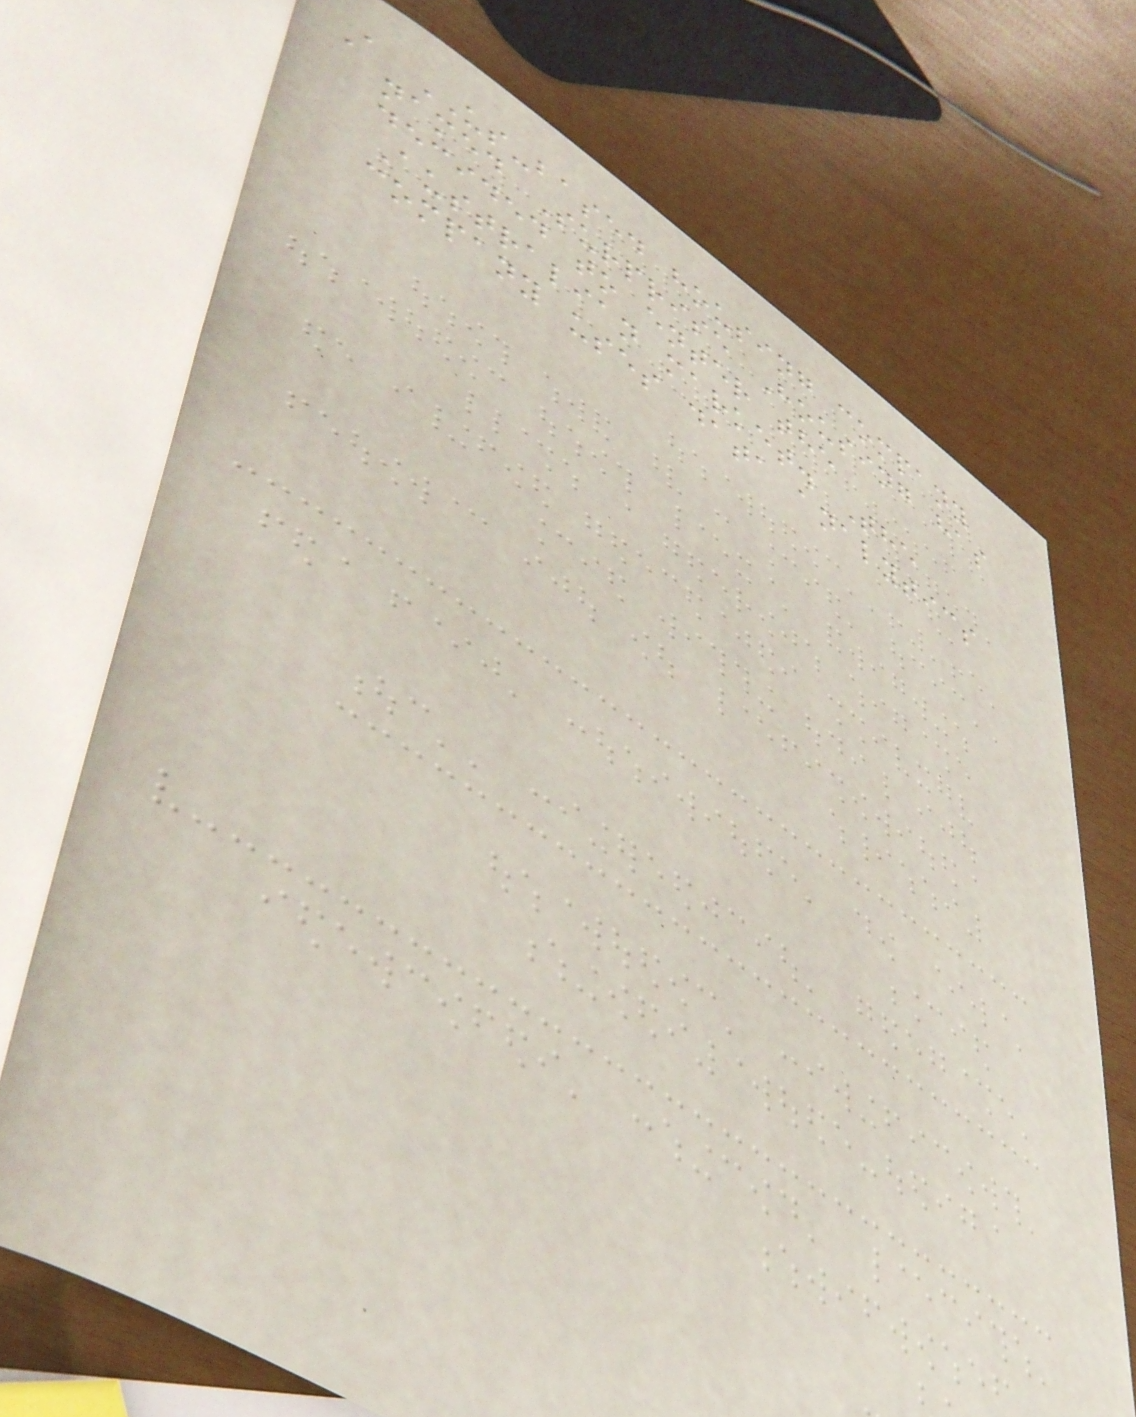A US-based housing company
named Surprise Housing has
decided to enter the
Australian market. The
company uses data analytics
